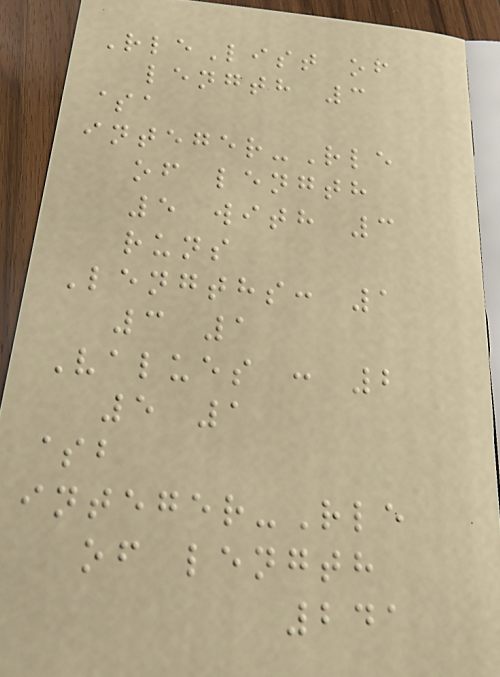RleList of
length 3
$a
integer-Rle
of length
5 with 3
runs
Lengths: 1
3 1
Values : 2
5 1
$b
integer-Rle
of length
241
